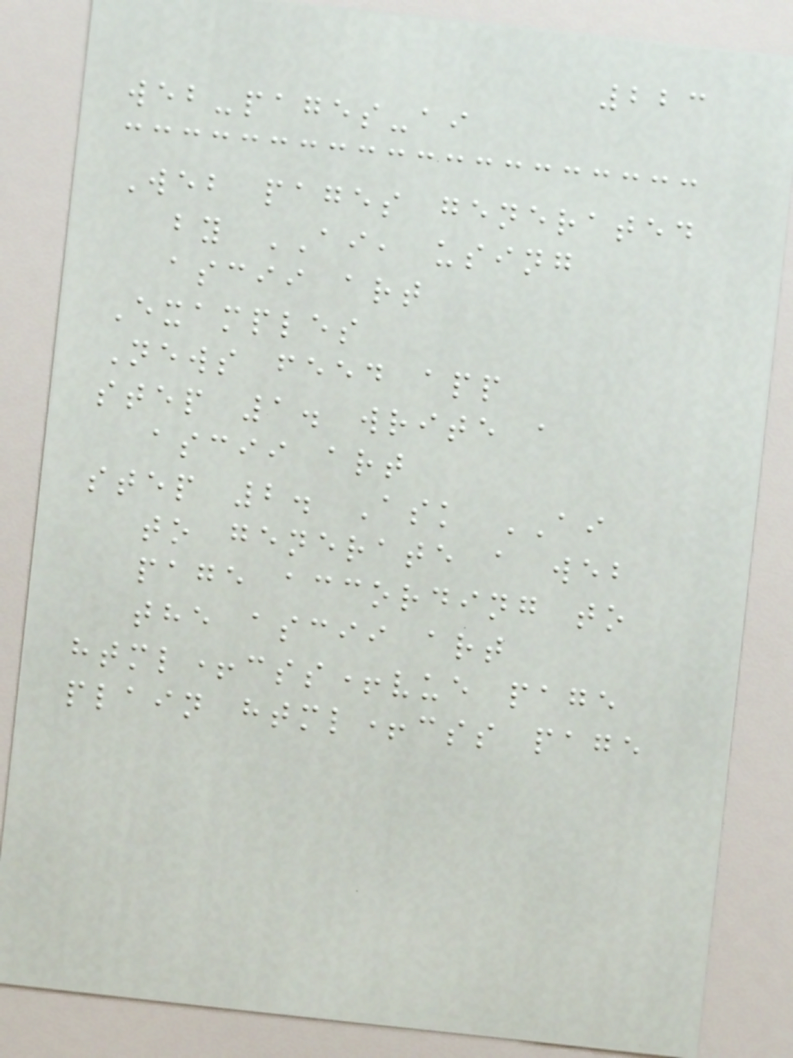223
web-pages-ai
Web pages generated
by AI, using
ascii art
Examples
News feed app
step 1. write a
ascii art
step 2. Ask AI
to generate a web
page according to
the ascii art
html+css+vue page
plain html+css page
